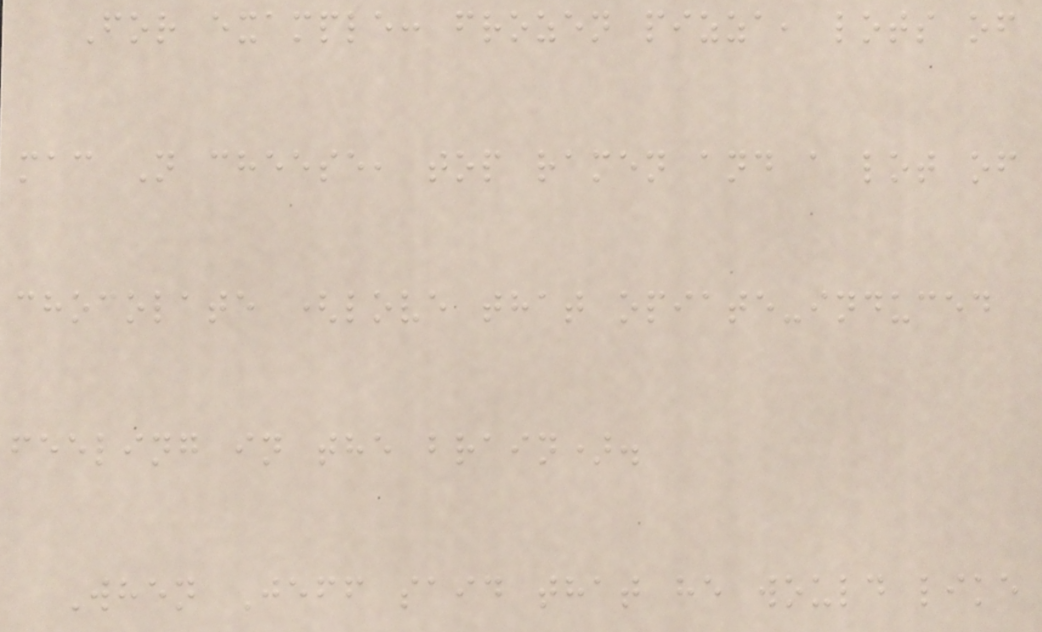For example: frozen pizza, lots of
mac N cheese, top ramen and a lot of
chocolate (love that opiate-induced
feeling in the brain).
When Jeff said that he would like
